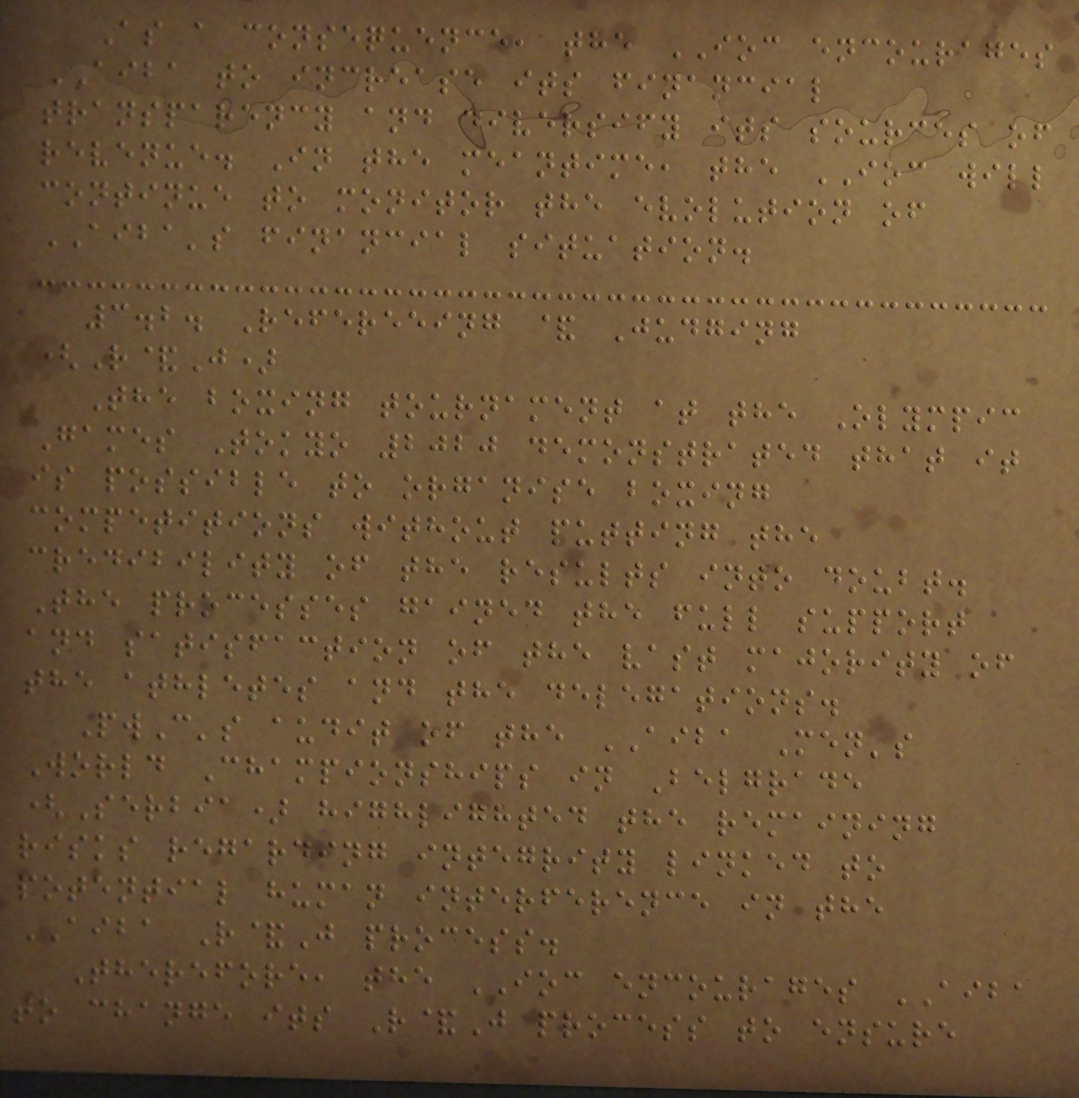As a consequence, the IOC encourages
AIBA to increase its financial
transparency and diversify its sources of
revenue. In the meantime, the IOC will
continue to monitor the evolution of
AIBA's financial situation.
3.2. Refereeing & Judging
(R&J)
The boxing tournament at the Olympic
Games Tokyo 2020 demonstrated that it
is possible to organise boxing
competitions without putting the
credibility of the results into doubt.
The processes gained the full support
and satisfaction of the vast majority of
the athletes and the delegations.
PwC's audit of the AIBA Men's
World Championships in Belgrade
(Serbia) highlighted the remaining
risks regarding integrity linked to
potential human interference in the
AIBA R&J process.
Therefore, the IOC encourages AIBA
to change its R&J process to ensure
